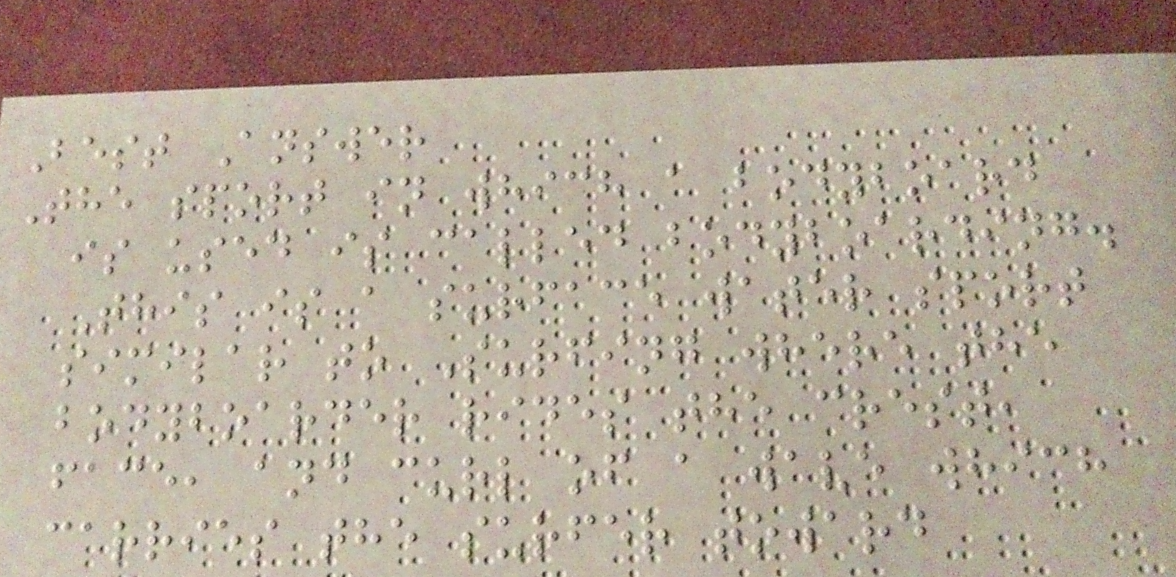Best Answer
The sport in which a bodyboard
is used is called bodyboarding.
This is a surface water sport
similar to Surfing where the
bodyboarder rides the crest,
face, and curl of a wave which
carries the surfer toward
